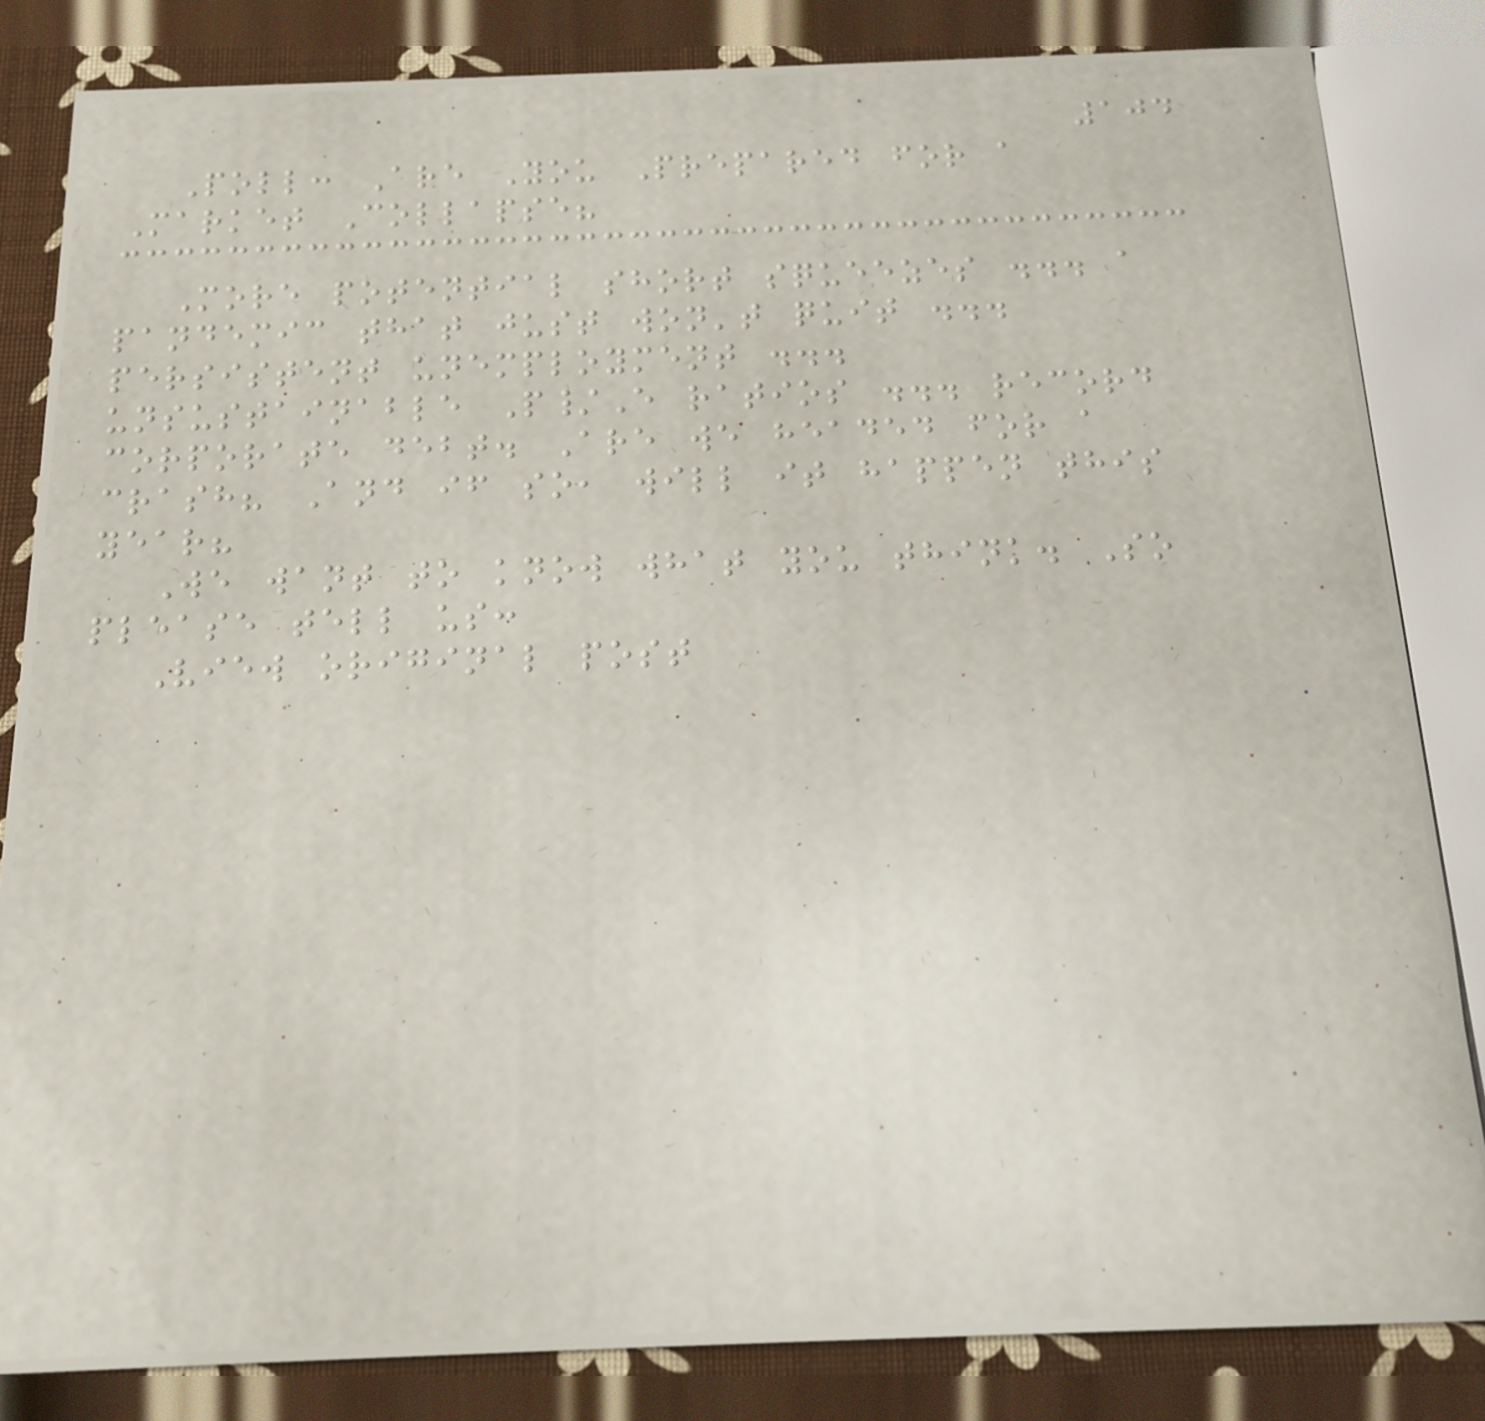104
Poll: Are You Prepared for a
Market Collapse?
More potential short squeezes ... a
pandemic that just won't quit ...
persistent unemployment ...
unsustainable P/E ratios ... record
corporate debt. Are we headed for a
crash? And if so, will it happen this
year?
We want to know what you think. So
please tell us:
View original post
